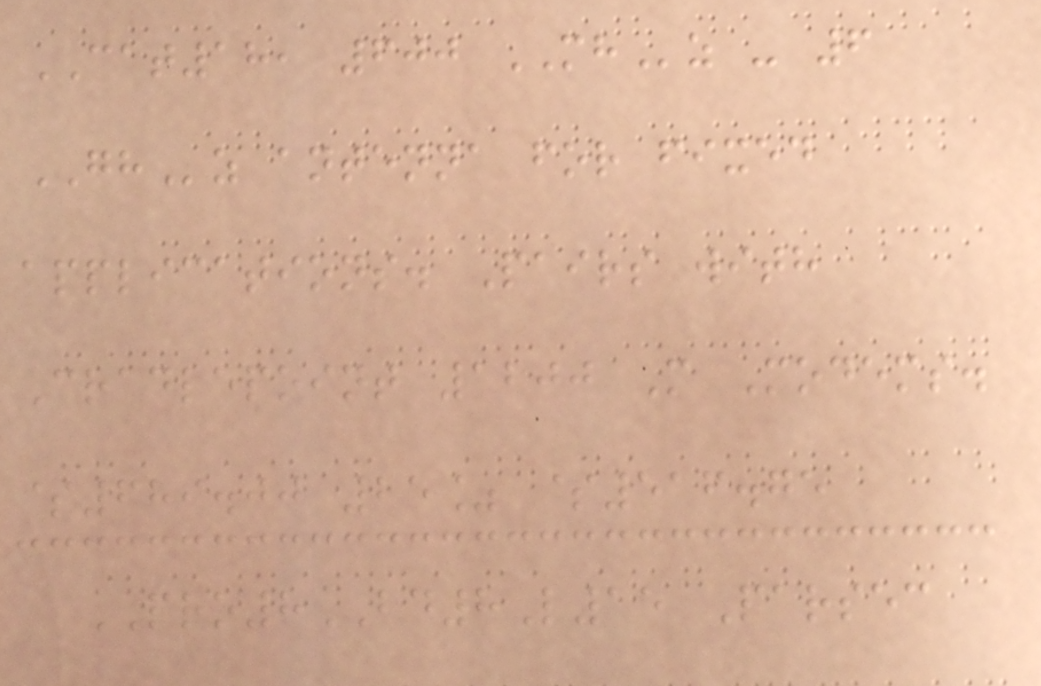CAT18, 600 MHz - 6
GHz antenna for fixed
applications. Pairs with
Cradlepoint 1200 M Modems.
$689.00 25% $516.75
PRO8BD8L15 Parsec
